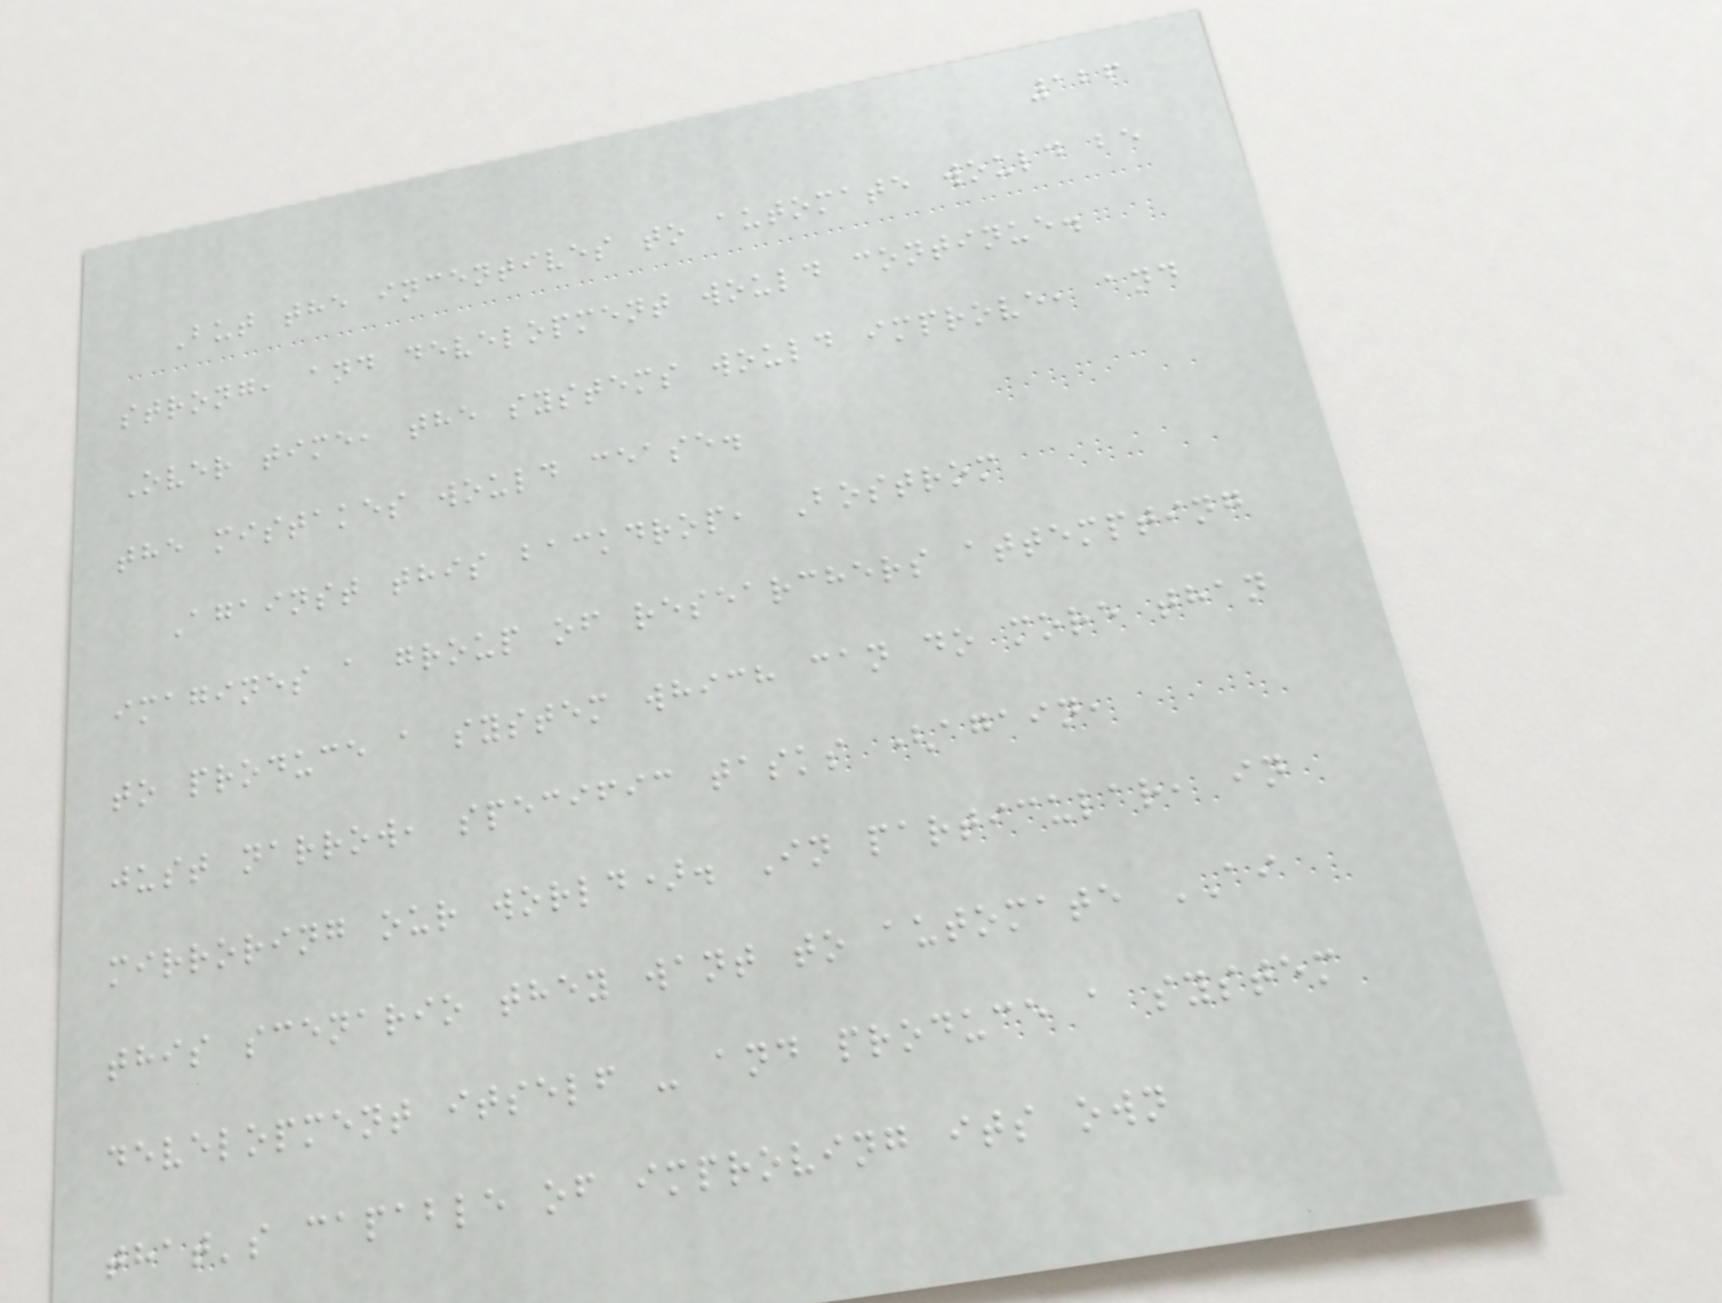126
But the incentives to automate would be
strong, and development would continue.
Over time, the systems would improve, and
the mistakes would cease.
Against this backdrop, Bostrom
imagines a group of researchers attempting
to produce a system which can do more than
just narrow, specific tasks (again,
mirroring our world). In particular, in
this scenario they want to automate AI
development itself - and produce a system
that's capable of improving its own
